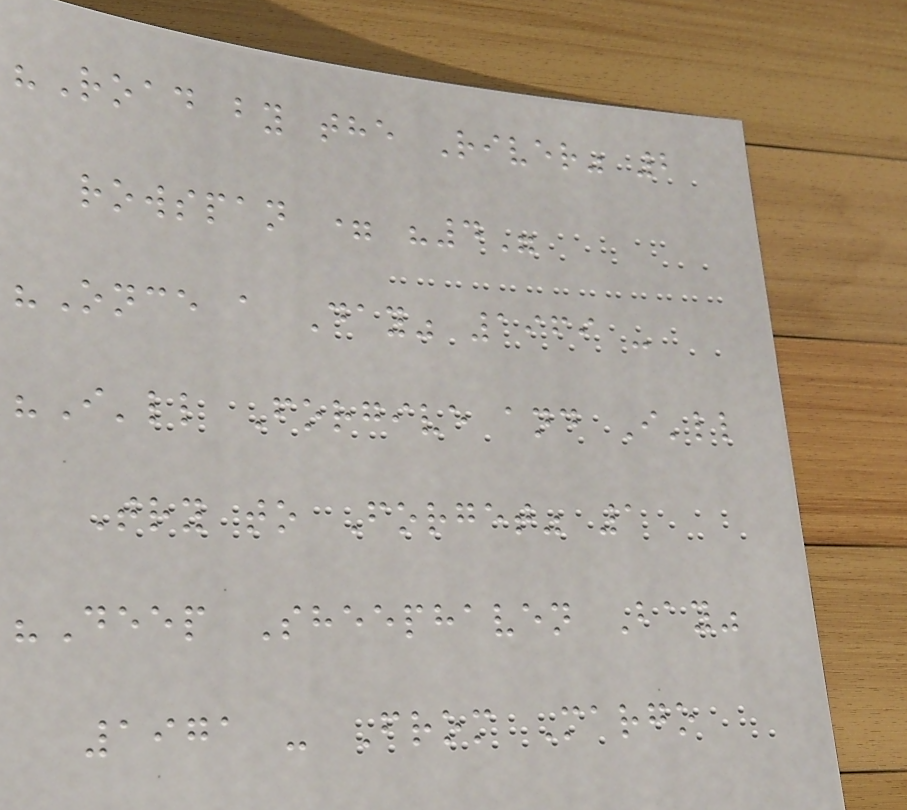"Road by the River" 2
rowspan = "4"
"Once a Day" 1969 -
"I'll Forgive and I'll
Try to Forget" 1
"Deep Sheephaven Bay"
1971 - From Margo
